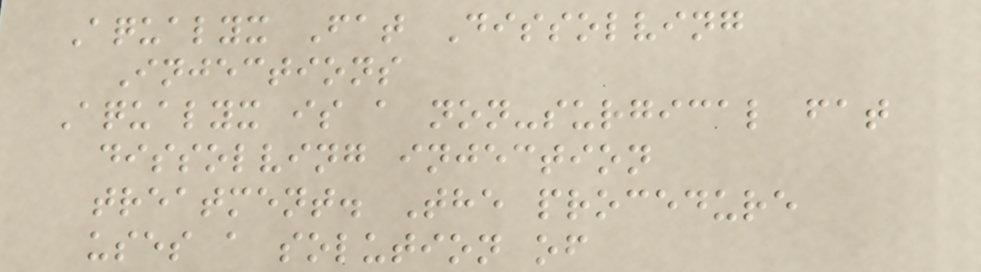Aqualyx Fat Dissolving
Injections
Aqualyx is a non-surgical fat
dissolving injection
treatment. The procedure
uses a solution of
